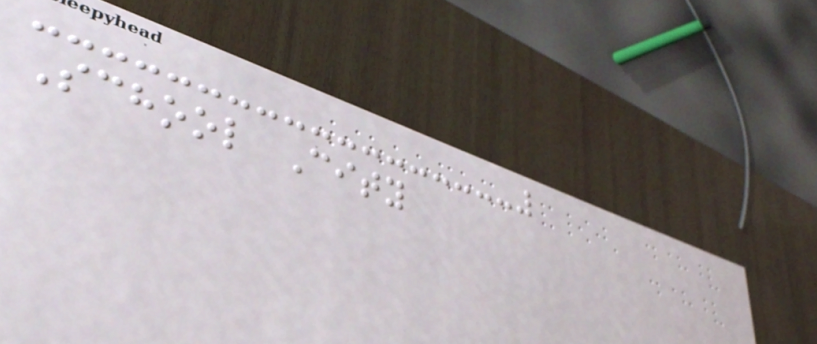School City
